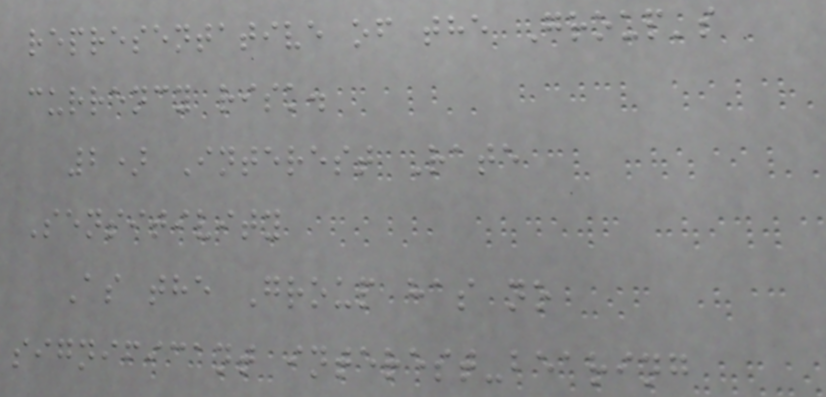representative of the Group's
currency risk.
2) Interest Rate
Sensitivity
As the Group has no
significant interest-bearing
